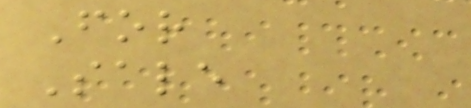For
Sale
